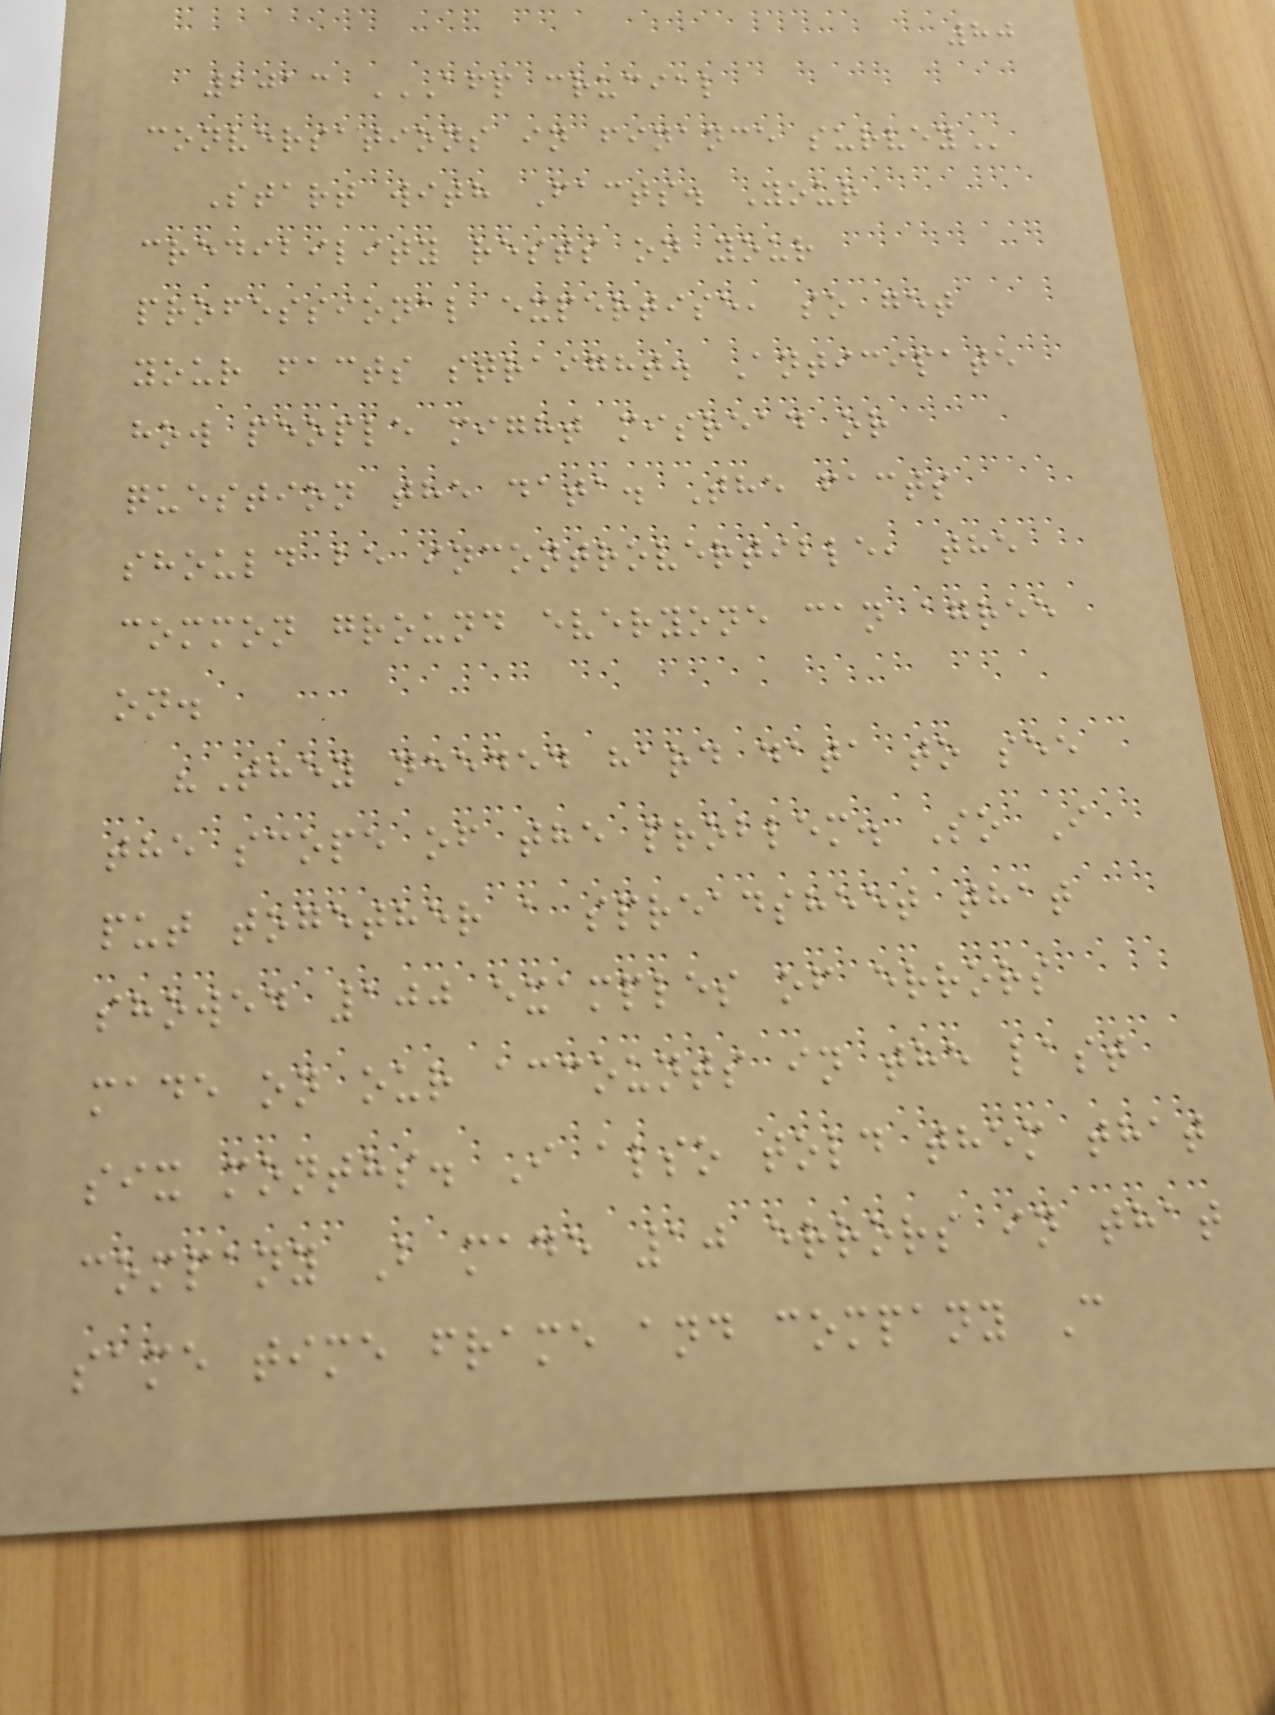80
2013 AFP CRUCIAL
CONVERSATIONS IN FINANCE SURVEY
Start with Facts. Your
credibility rests on your
professional expertise, so get
your facts straight. Anticipate
how people might misread or
question the data. The facts
should be incontrovertible, the
common ground everyone can agree
on.
"They needed hard data to see
the scope of the problem. So I
put together a spreadsheet that
showed 100 examples of errors
made on our accounts in the last
six months. I also told them that
company B made 10 errors in that
same time frame and company C
